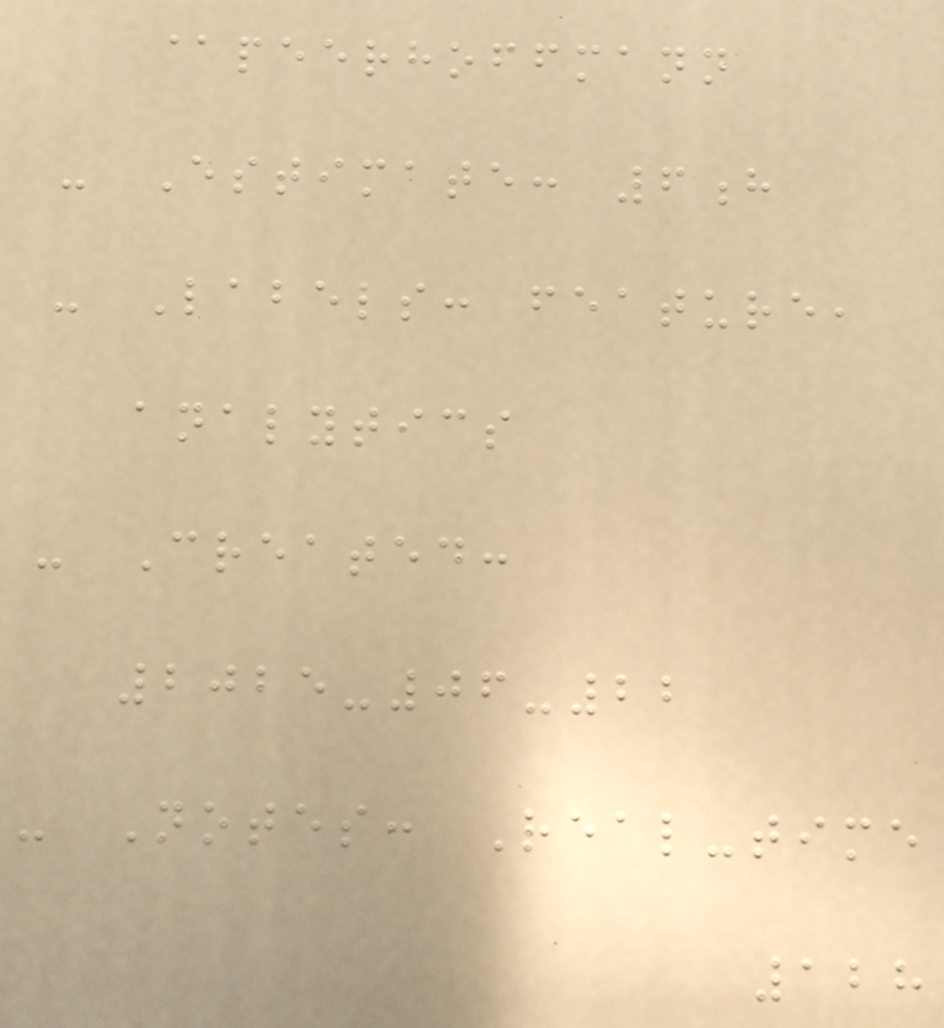@peerhoffmann
- Estimate: 6h
- Labels: feature,
analytics
- Created:
2025-06-22
- Notes: Real-time
128
